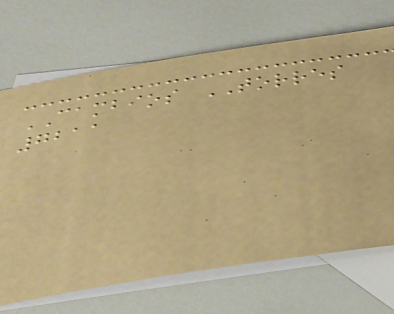CAMBIOS TORRES
7211
